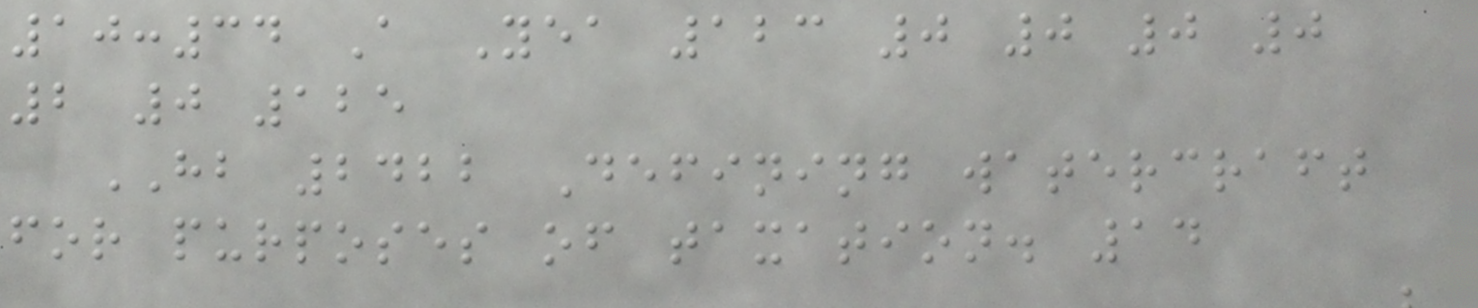10:34 A Yea 123 0 0 0 0
2 0 125
HB 2422 Defining watercraft
for purposes of taxation. 14
